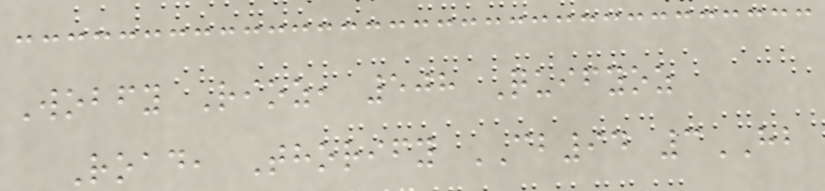Wobfy Rioz, 508 Quifyoz
Road, Thorify CB94 3HB
